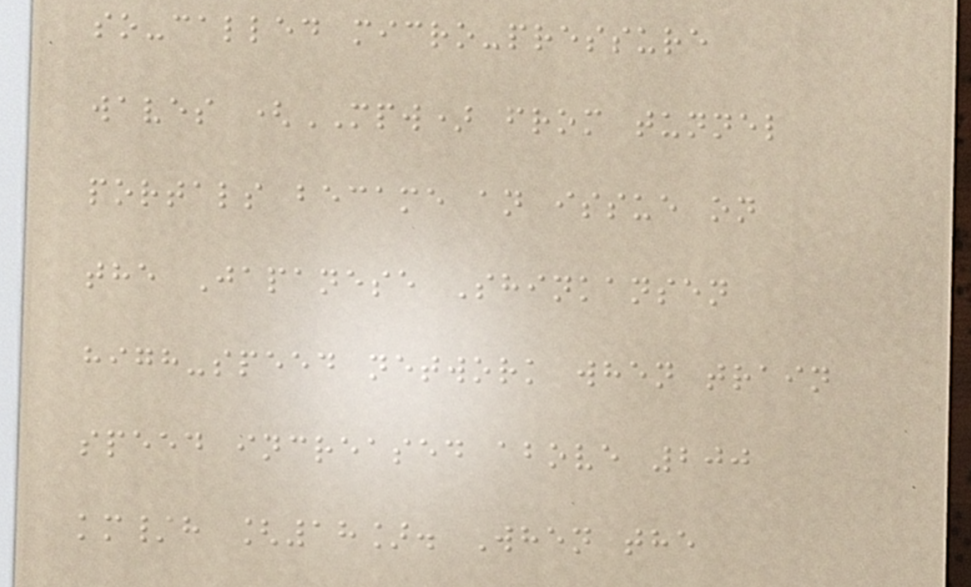so-called micro-pressure
waves (MPW) from tunnel
portals became an issue on
the Japanese Shinkansen
high-speed network when train
speed increased above 200
km/h [18]. When the
